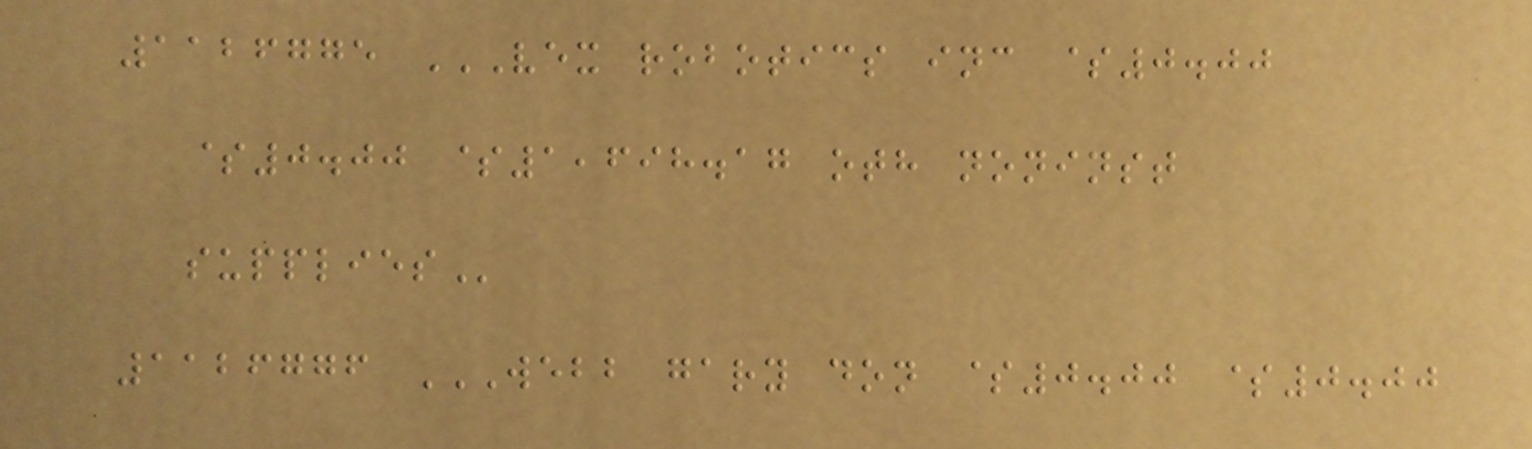1126775 VEX ROBOTICS INC $0.00
$0.00 $1,698.17 OTH NONINST
SUPPLIES
1126776 WEBB GARY DON $0.00 $0.00
